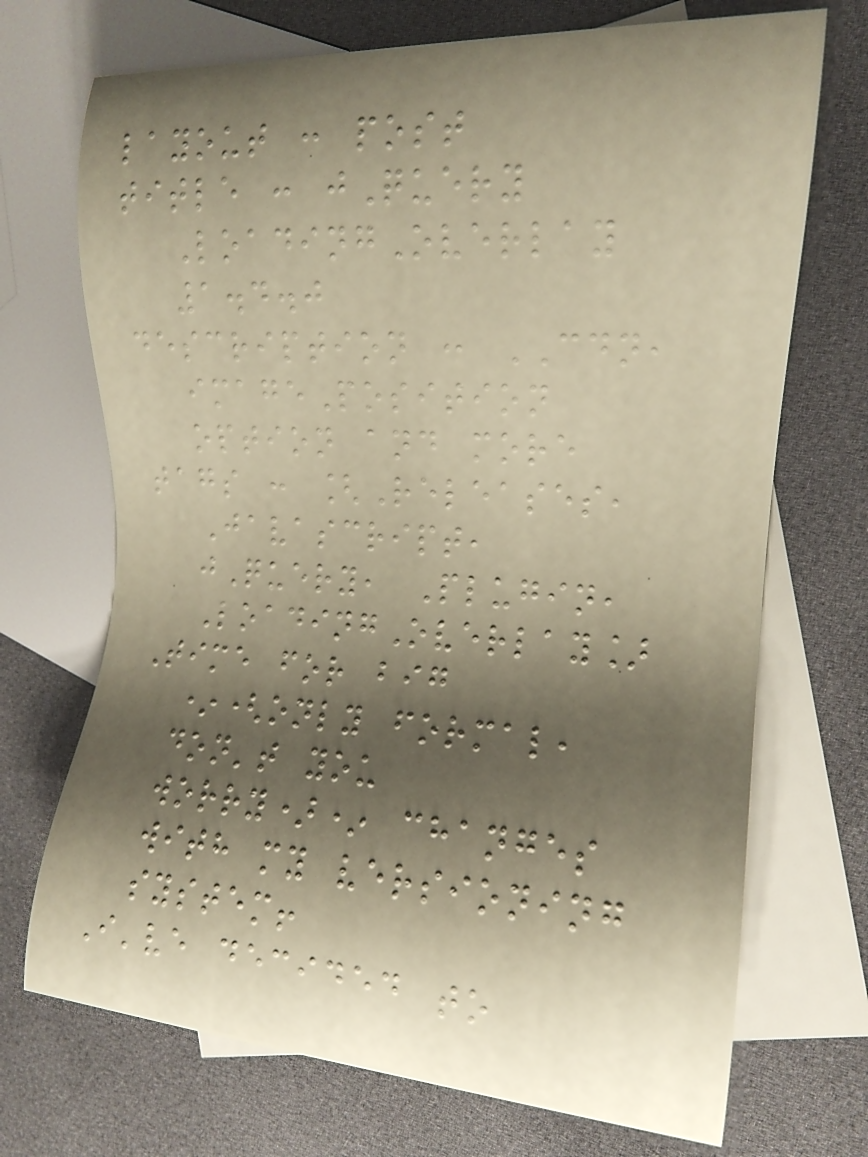layout : post
title : jQuery
LoadingOverlay
1.4.0
description : CDN,
imagePosition
option and more
tags : [Releases,
Javascript,
jQuery, Plugin,
LoadingOverlay]
Time for big
*(only formal,
don't you
worry)* changes
with my versioning
system!
I've decided to
